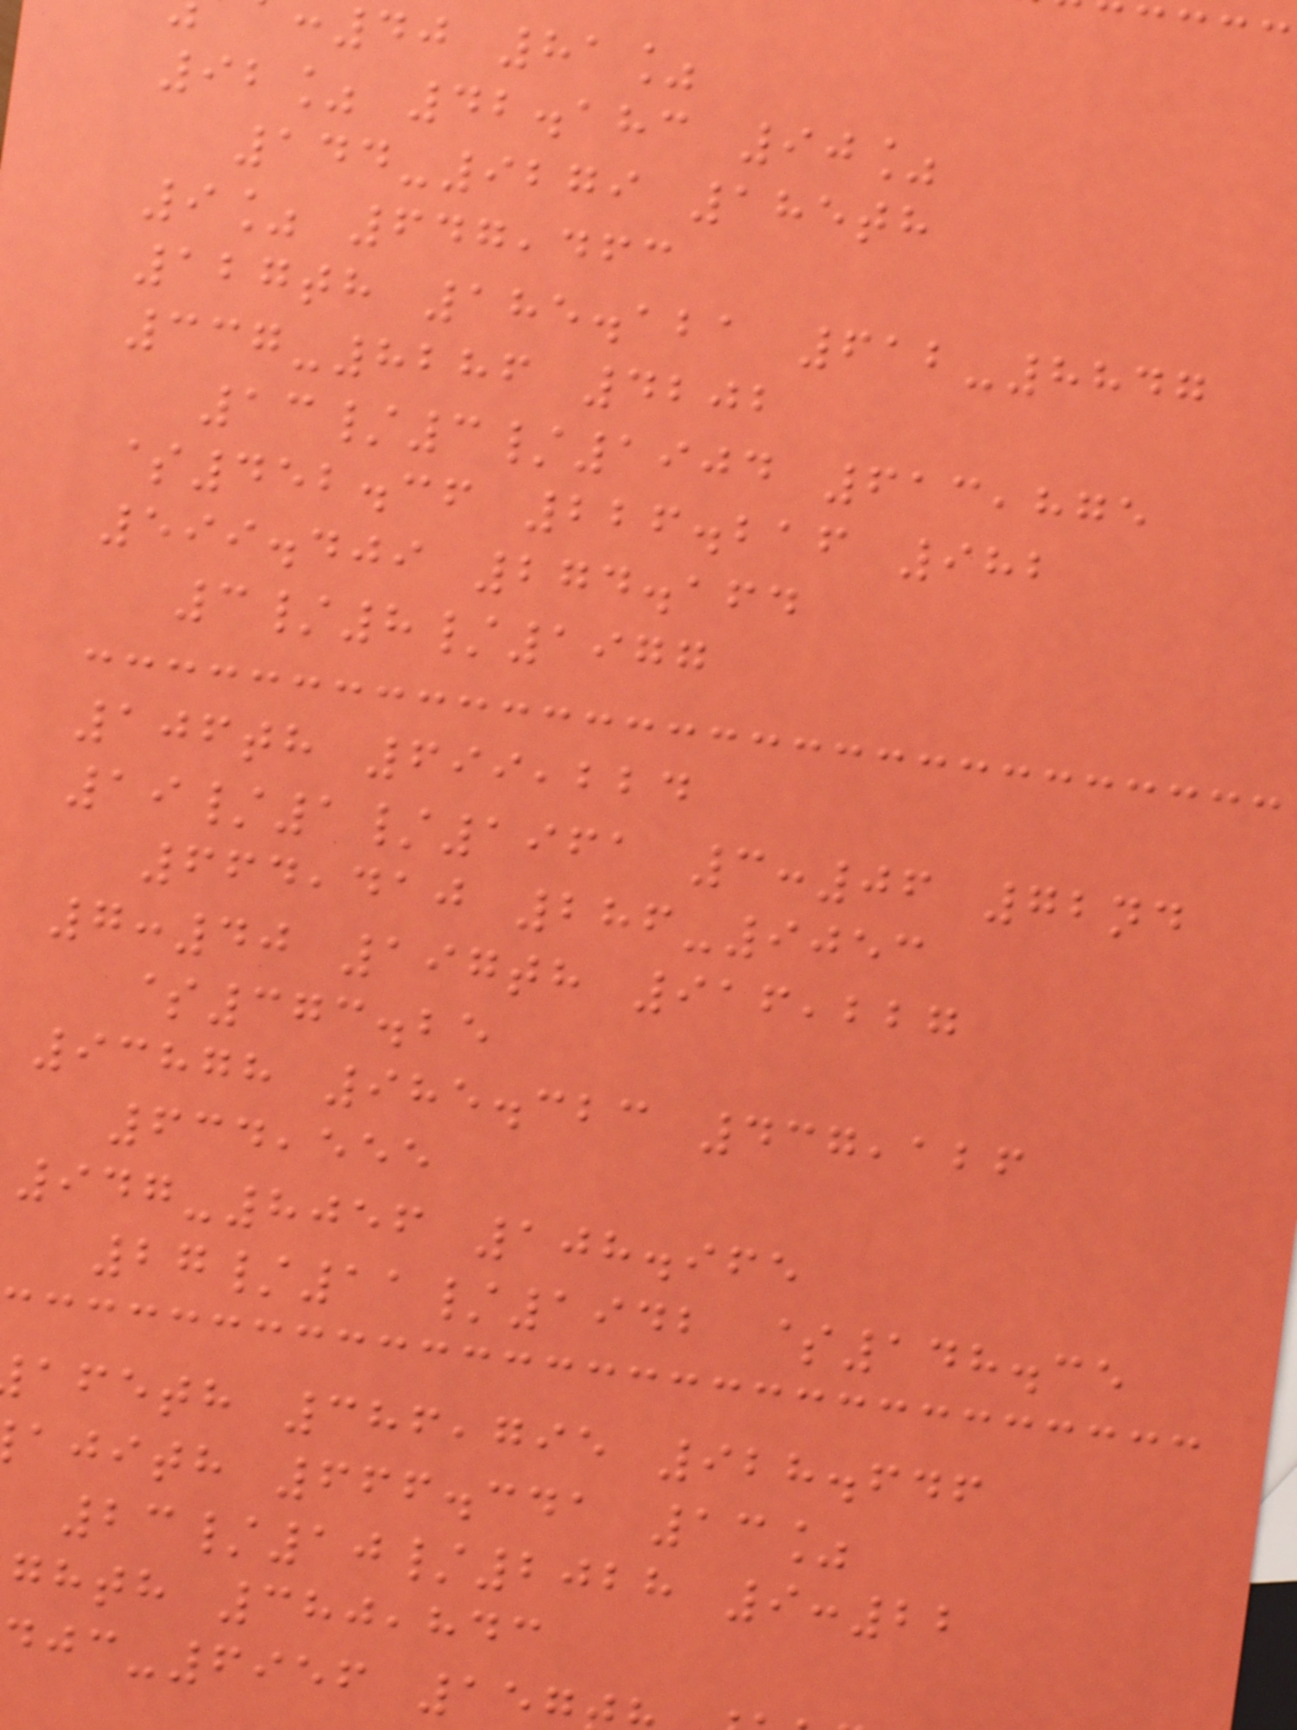40 81%
92% 42.183 90%
144-9279 185th
9% 647,463
127th 185.121 612-8847
337-8286 4202
13/3/1904 613,875
$452.36 226.216 982
599.409 274.164
3/8/1977
106th 699,224
19/1/1961 3:06 72nd
664,410 286-9053
7:40 197th 916,227
$373.25
93878 985.323 437,126
634,555
947-8056 108.965
27/11/1942 $148.35
afeth 386,795 928.646
ajith 666.341 13%
23/10/2028 9:22
ghth 380,843
-6956 15
